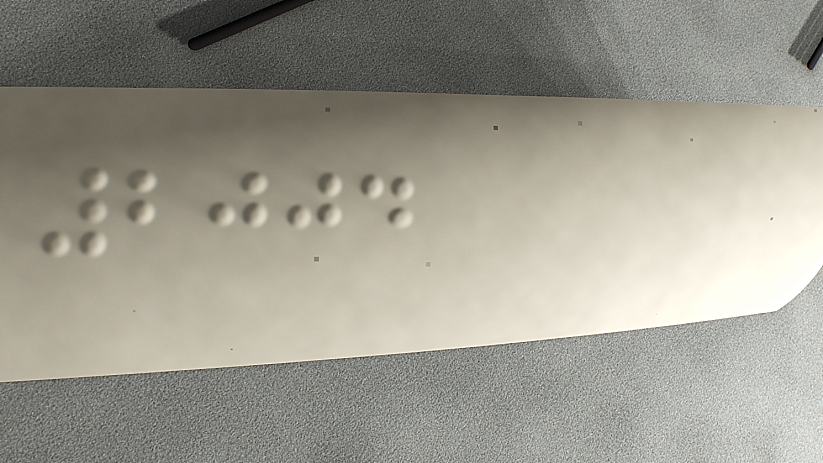2004
